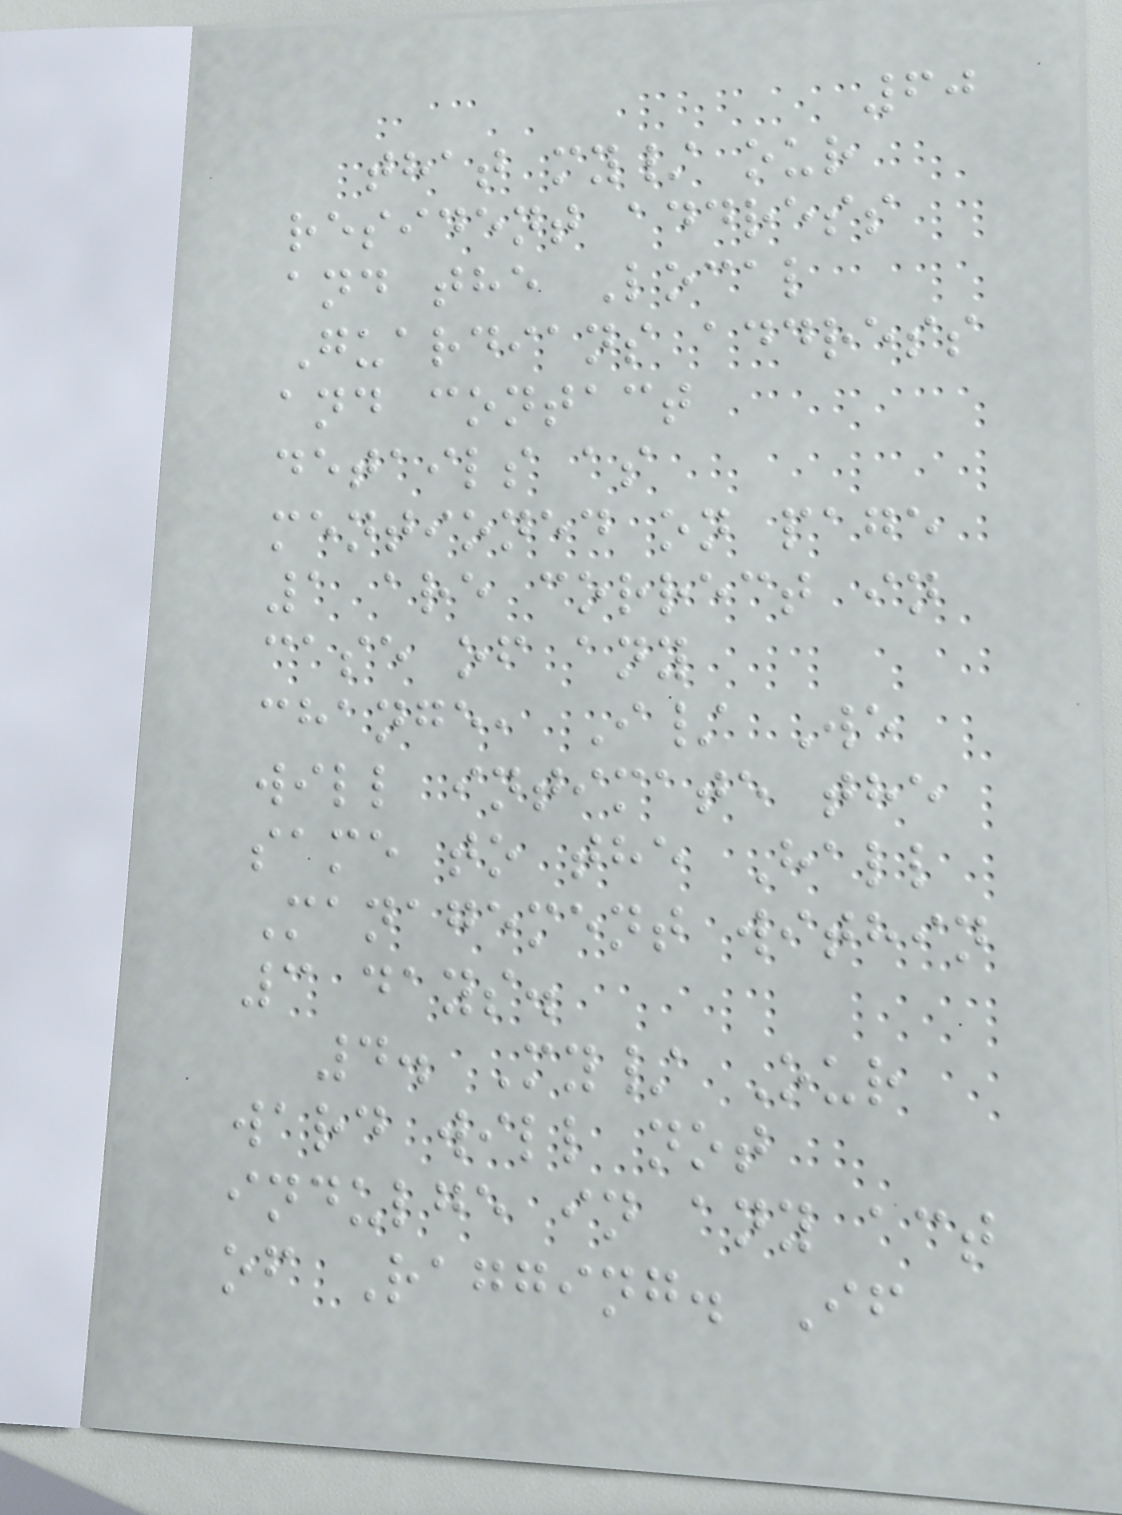60
that my/ our
resident address
and the Local
Guardians address
and contact
details as
mentioned on page
1 are correct in
case of any
change, I/ We
will intimate the
same to the Hall
Management within
3 days.
4. My/ Our
ward will not
indulge in any act
of Ragging. If
